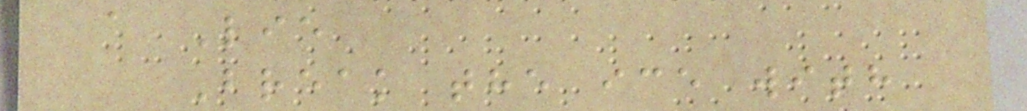a Lie
Break the ice with
